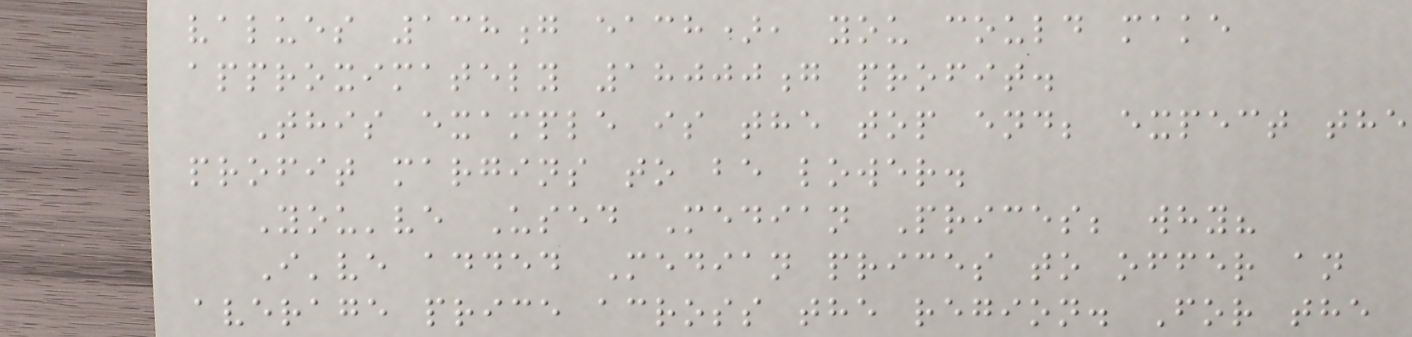values 138g each), you could make
approximately 18000g profit.
This example is the top end; expect the
profit margins to be lower.
You've Used Median Prices; why?
I've added Median prices to offer an
average price across the region. For the
